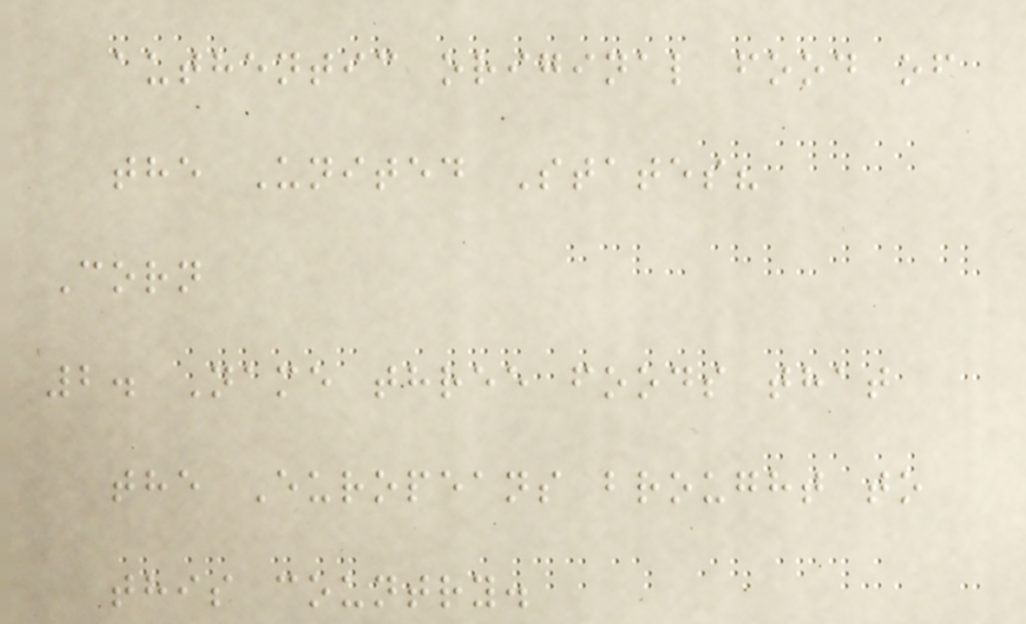authentic original food of
the United States?
Corn
2. Name three foods that
the Europeans brought to
this country.
